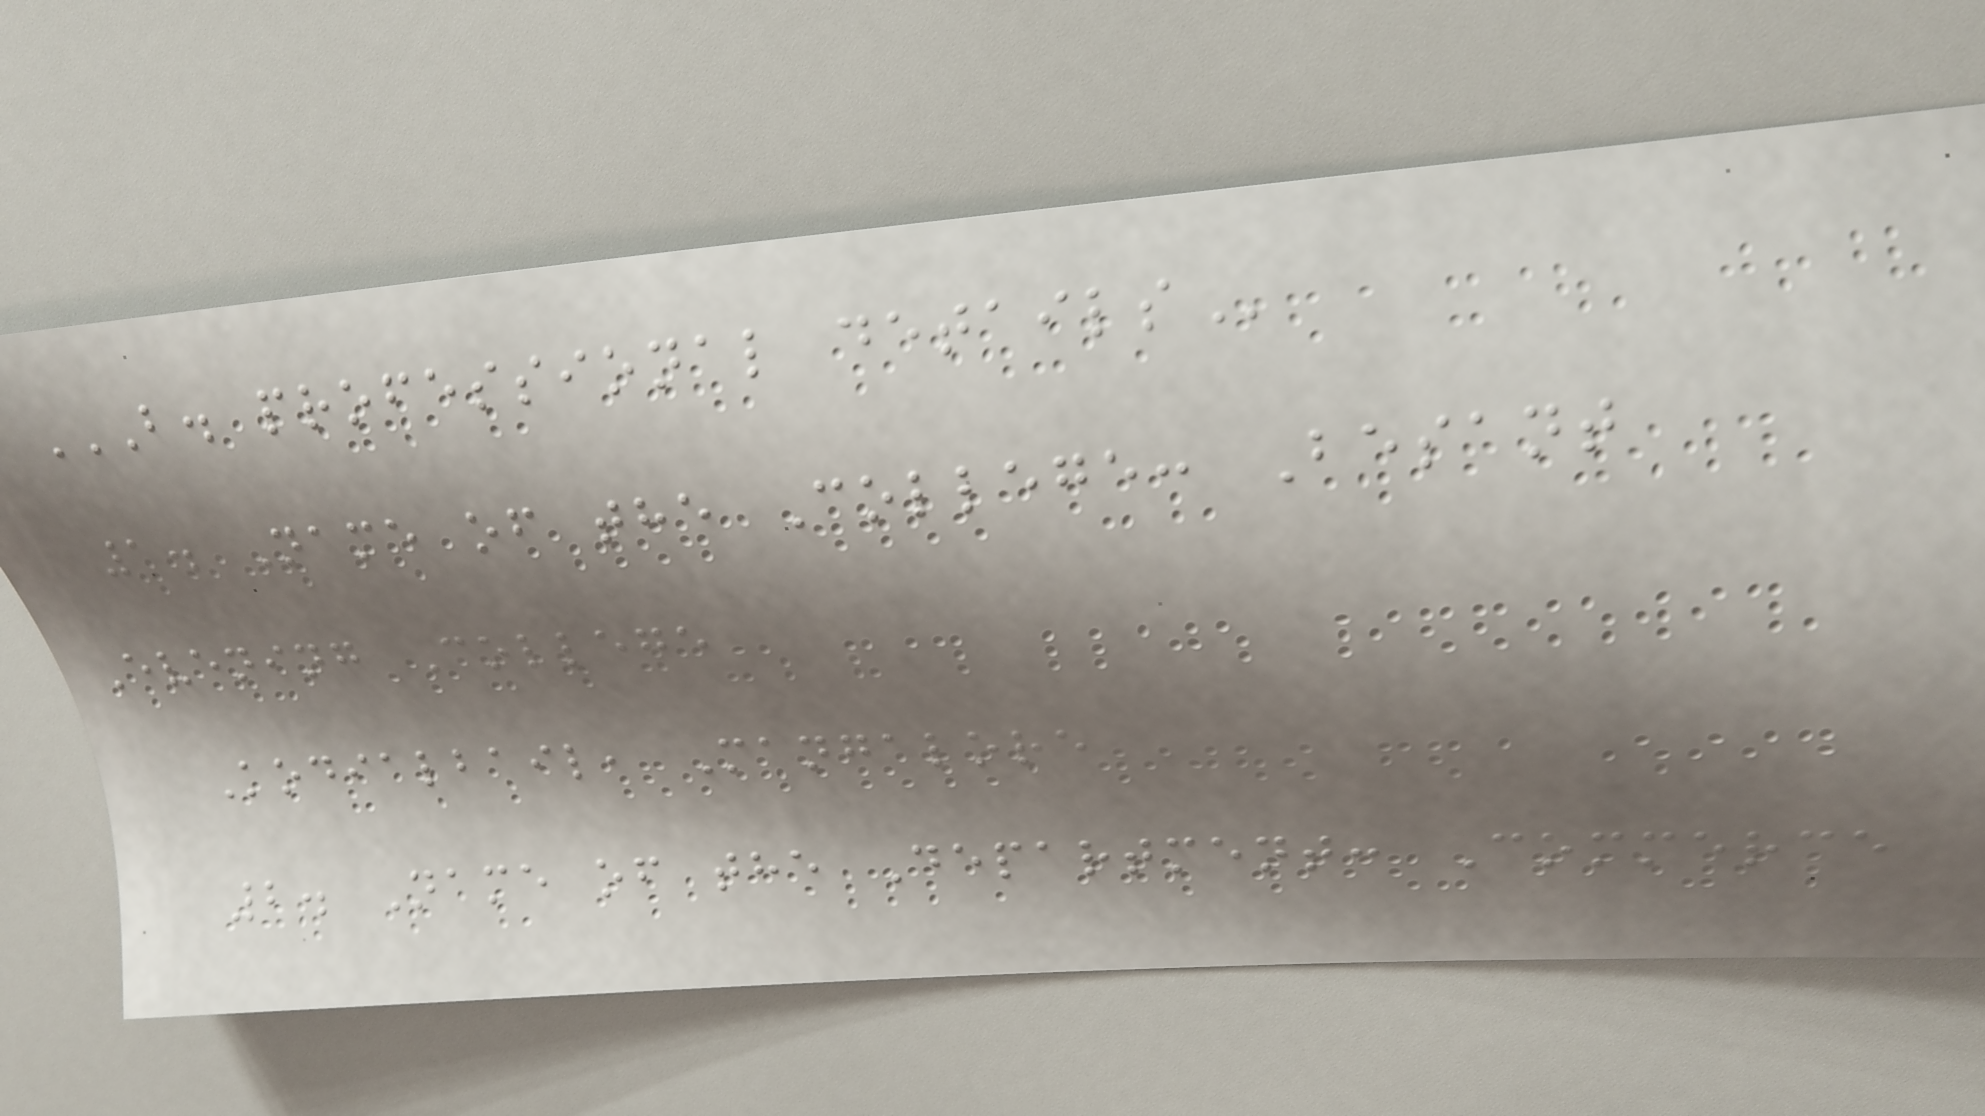B. PROFESSIONAL DETAILS
1. Name of the College: Besant
Evening College
Kodialbail, Mangalore
2. Name of the Department: Commerce
